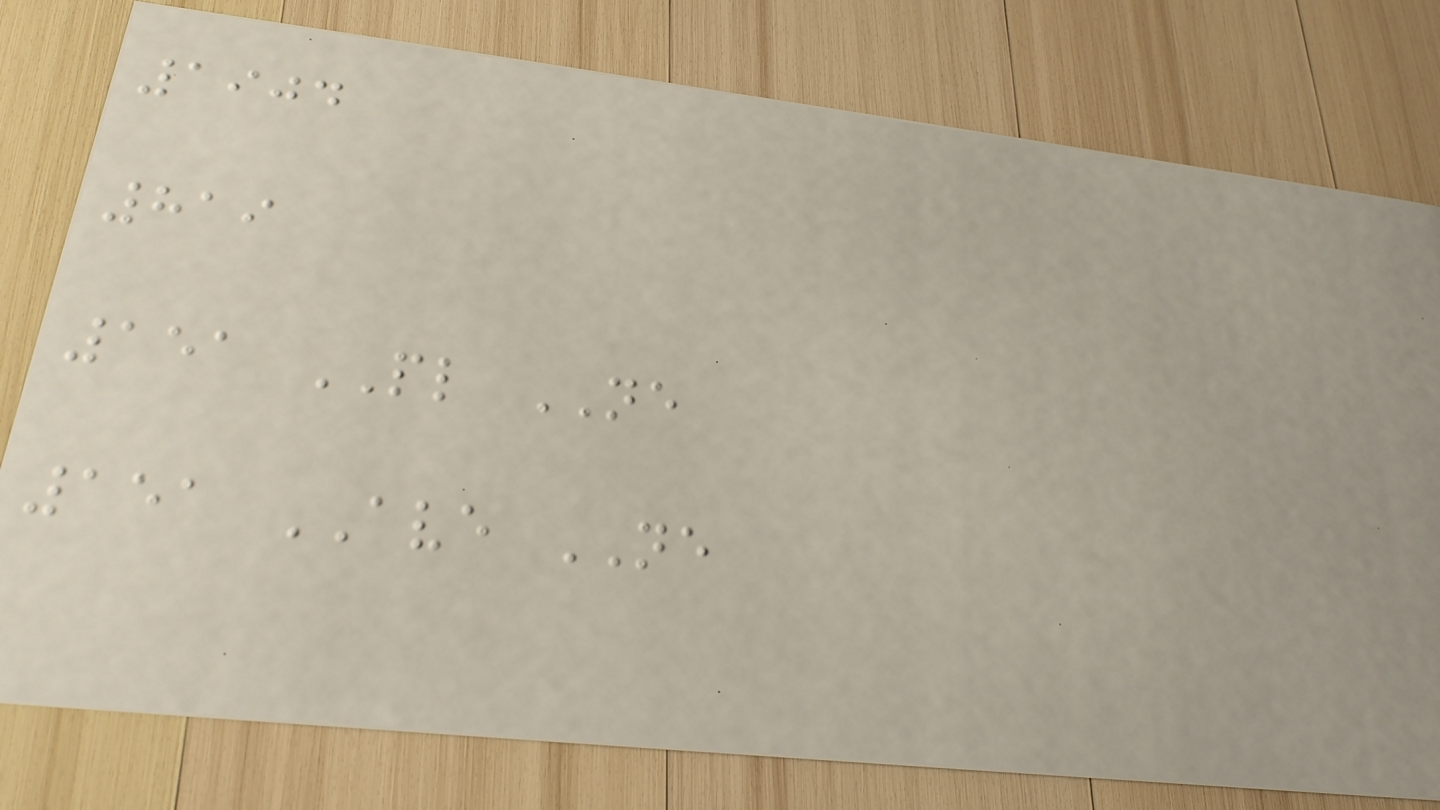1904
819
151 PL NE
151 AVE NE
